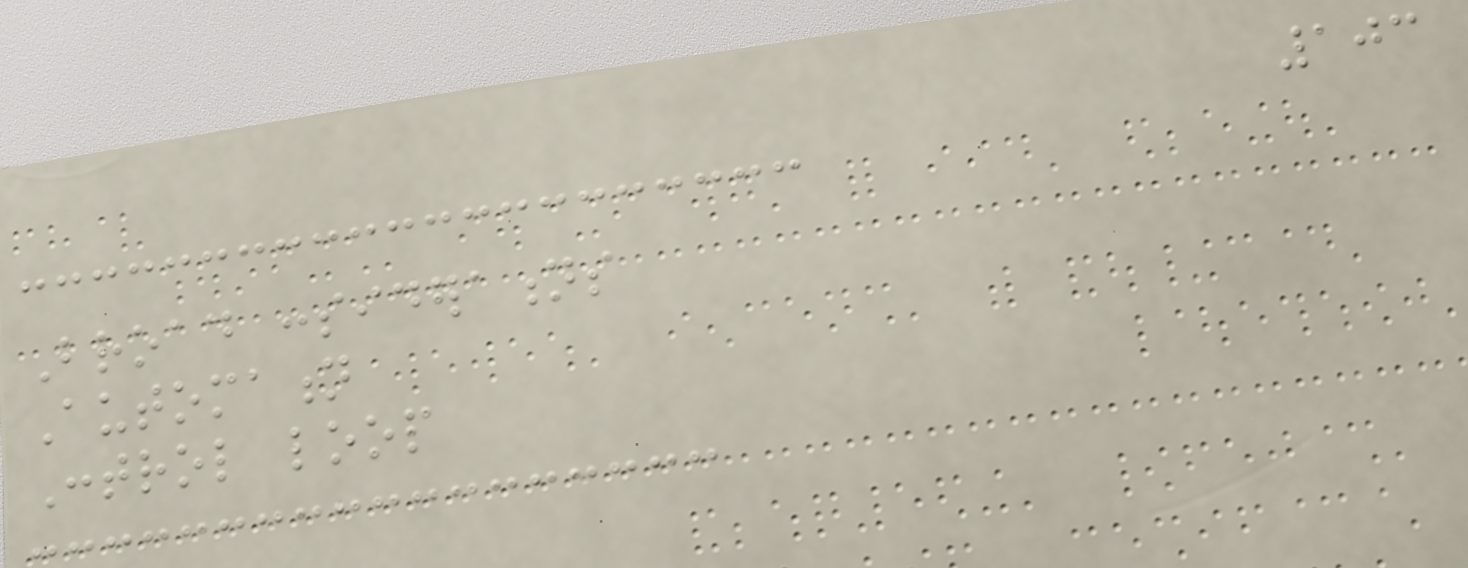103
Broad considerations
Automation
Control loop
